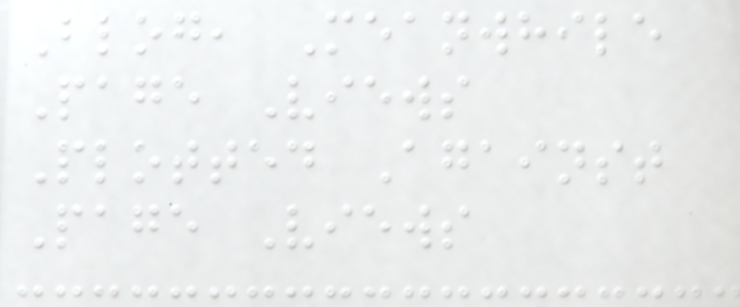Blog, Meanwhile
Page Views
Plotted Against
Page Views
